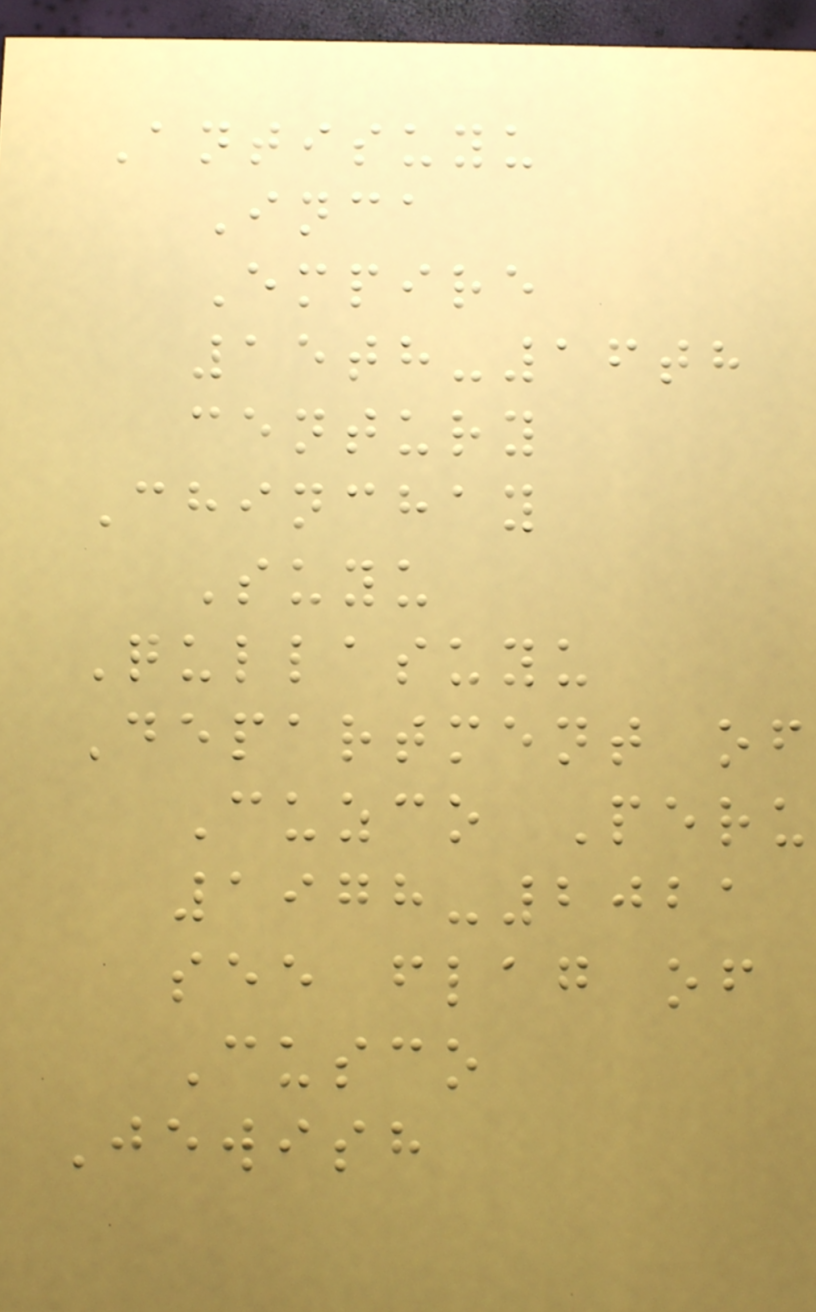Antisuyu
Inca
Empire
15th-16th
century
Chinchay
Suyu
Qullasuyu
Department of
Cuzco Peru
1978-2021
see flag of
Cusco
Jewish
